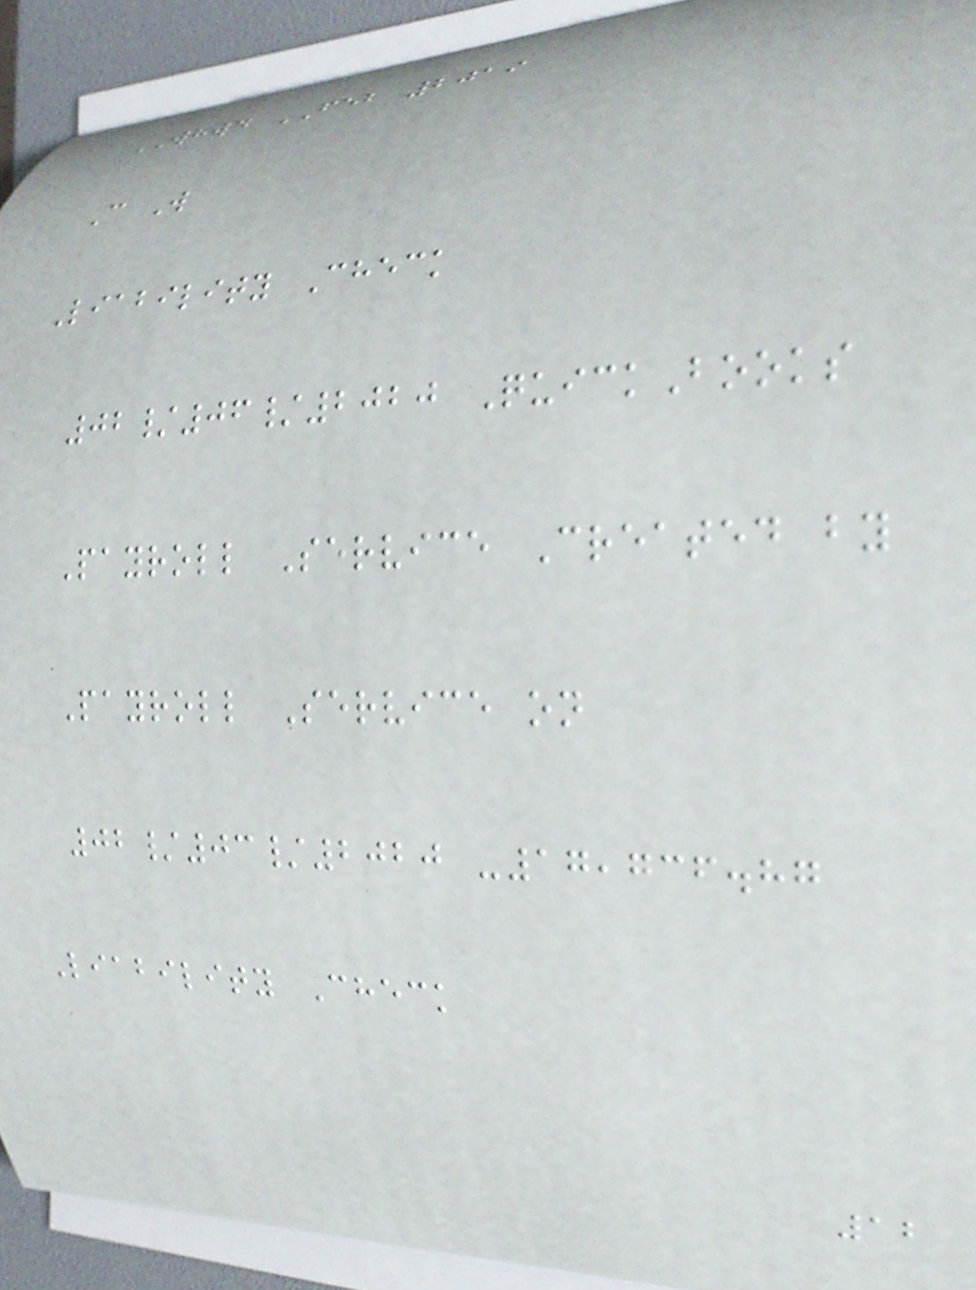WHWD FEB 2019
C W
Liability Check
02/06/2020 QuickBooks
Payroll Service Created by
Payroll Service on
02/03/2020 -17,736.87
Liability Check
12
